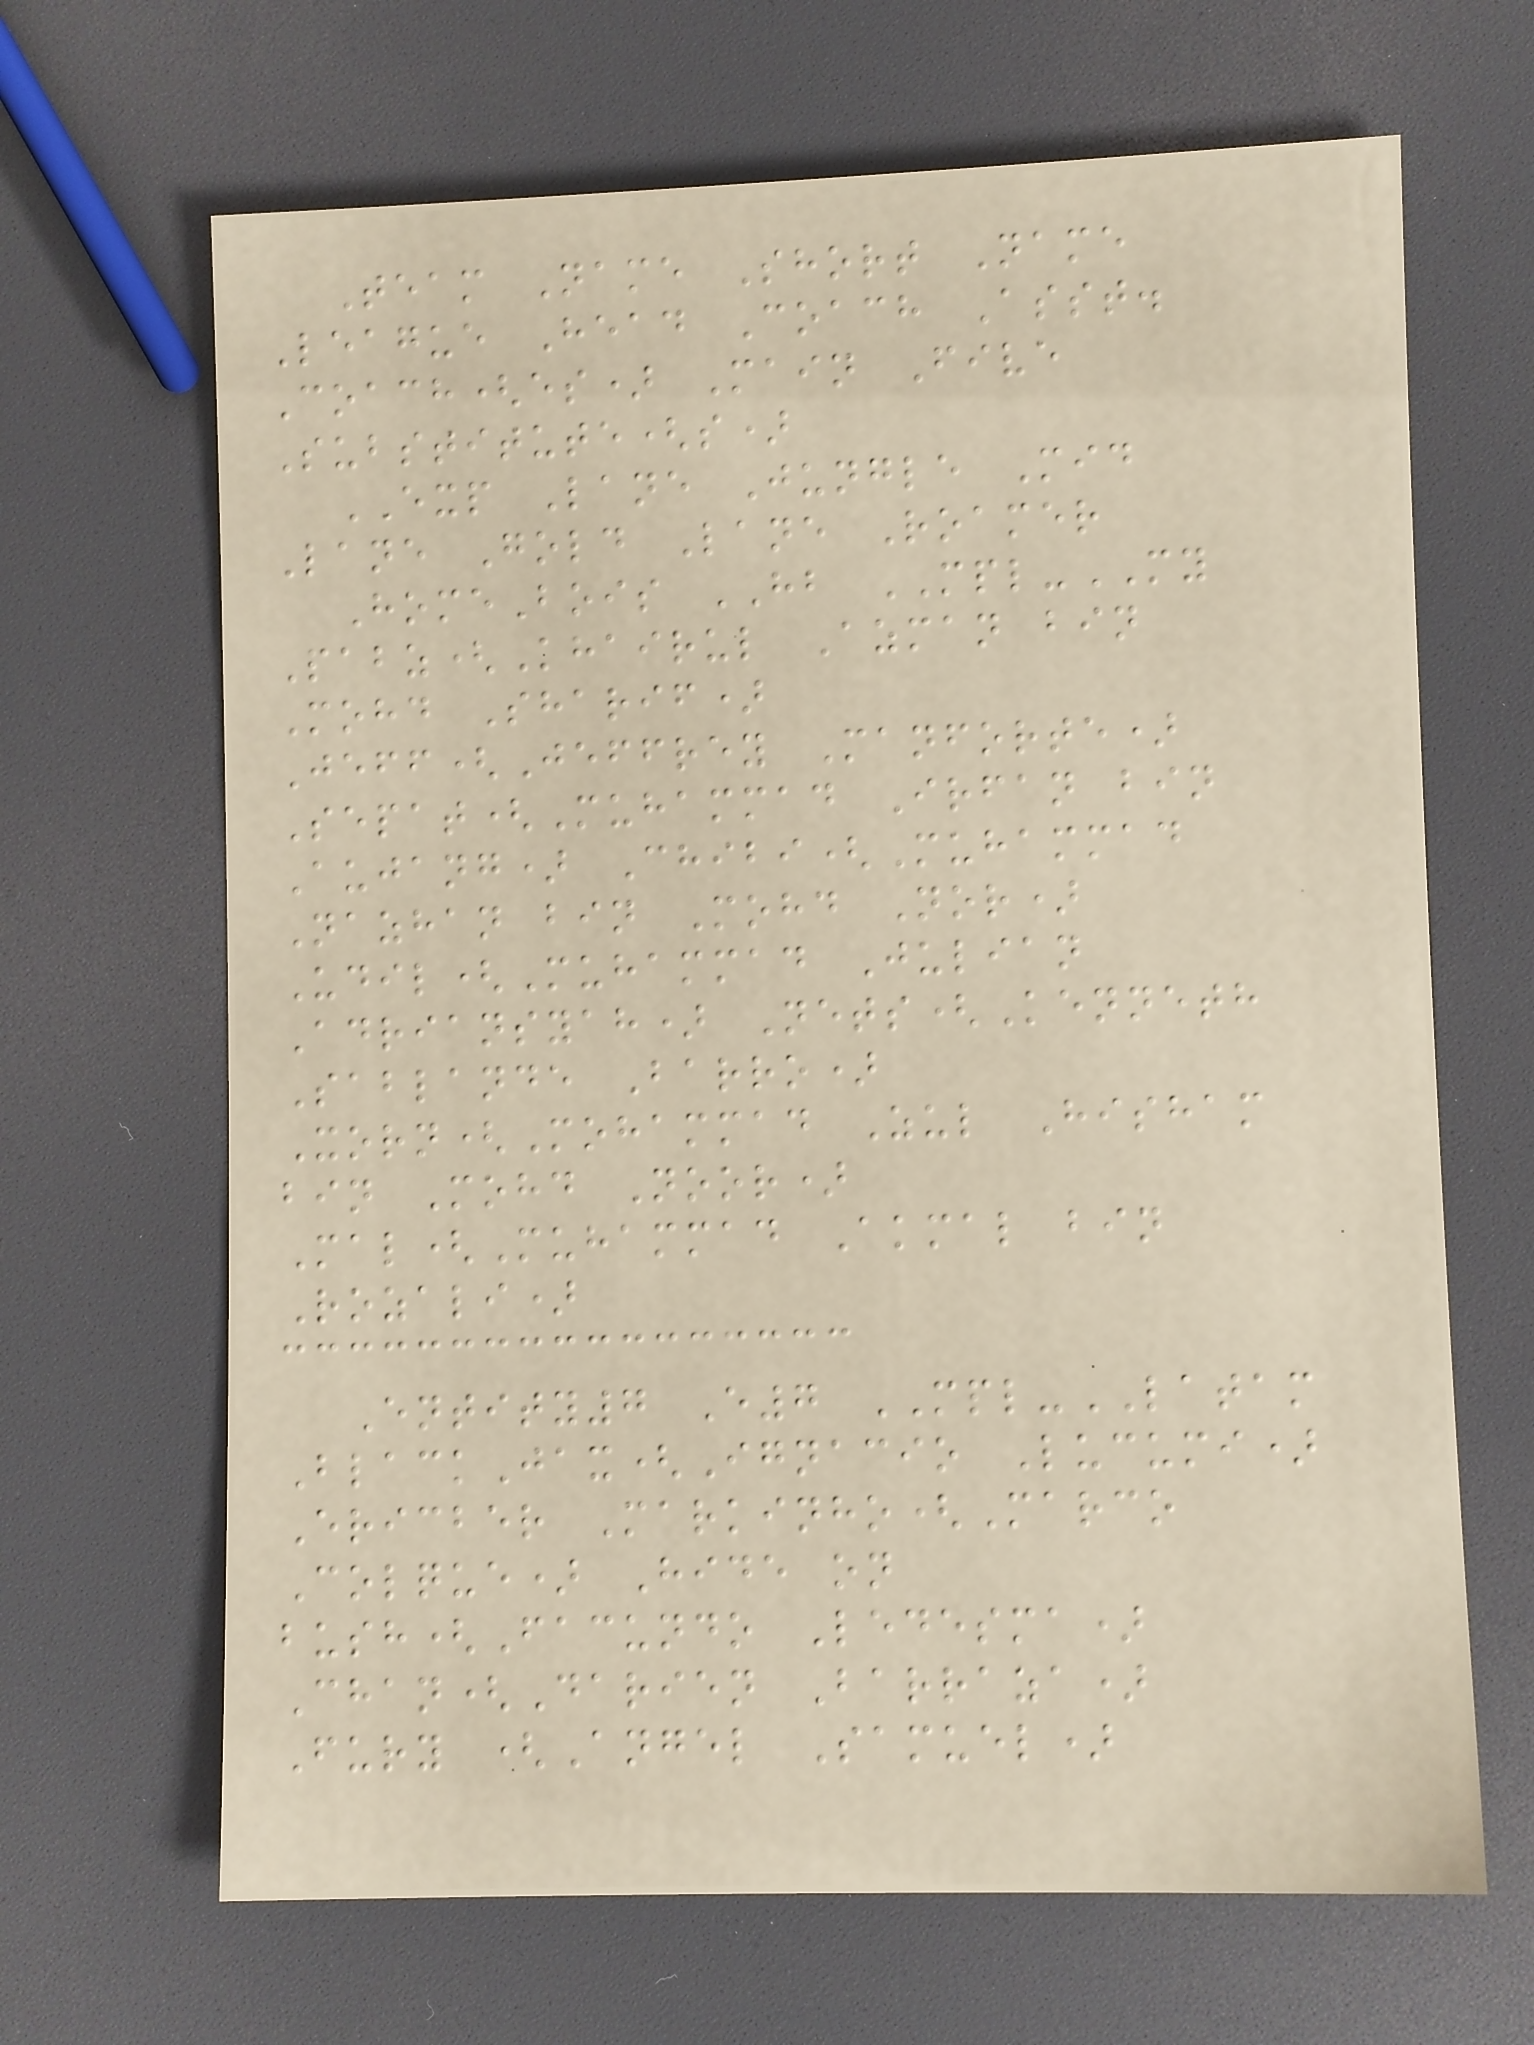Team Name Short Name
League Head Coach Asst.
Coach(es) Main Five
Substitute(s)
EXP Lane Jungle Mid
Lane Gold Lane Roamer
HomeBois HB MPL-MY
Pabz(Khairul Azman bin
Mohd Sharif)
Jeff(Jeffrey Manforte)
Sepat(Muhammad Irfan bin
Aujang) Chibi(Muhammad
Nazhan bin Mohd Nor)
Udil(Muhammad Julian
Adriansyah) Nets(Kenneth
Sablande Barro)
Xorn(Mohammad Zul Hisham
bin Mohd Noor)
Mal(Muhammad Akmal bin
Rozali)
Entity7 E7 MPL-LATAM
BlackJax(Ignacio Lucumi)
Ericber Markinho(Marco
Colque) Hide on
bush(Facundo Ledesma)
Chan(Darien Barraza)
Fury (Angel Samuel)
